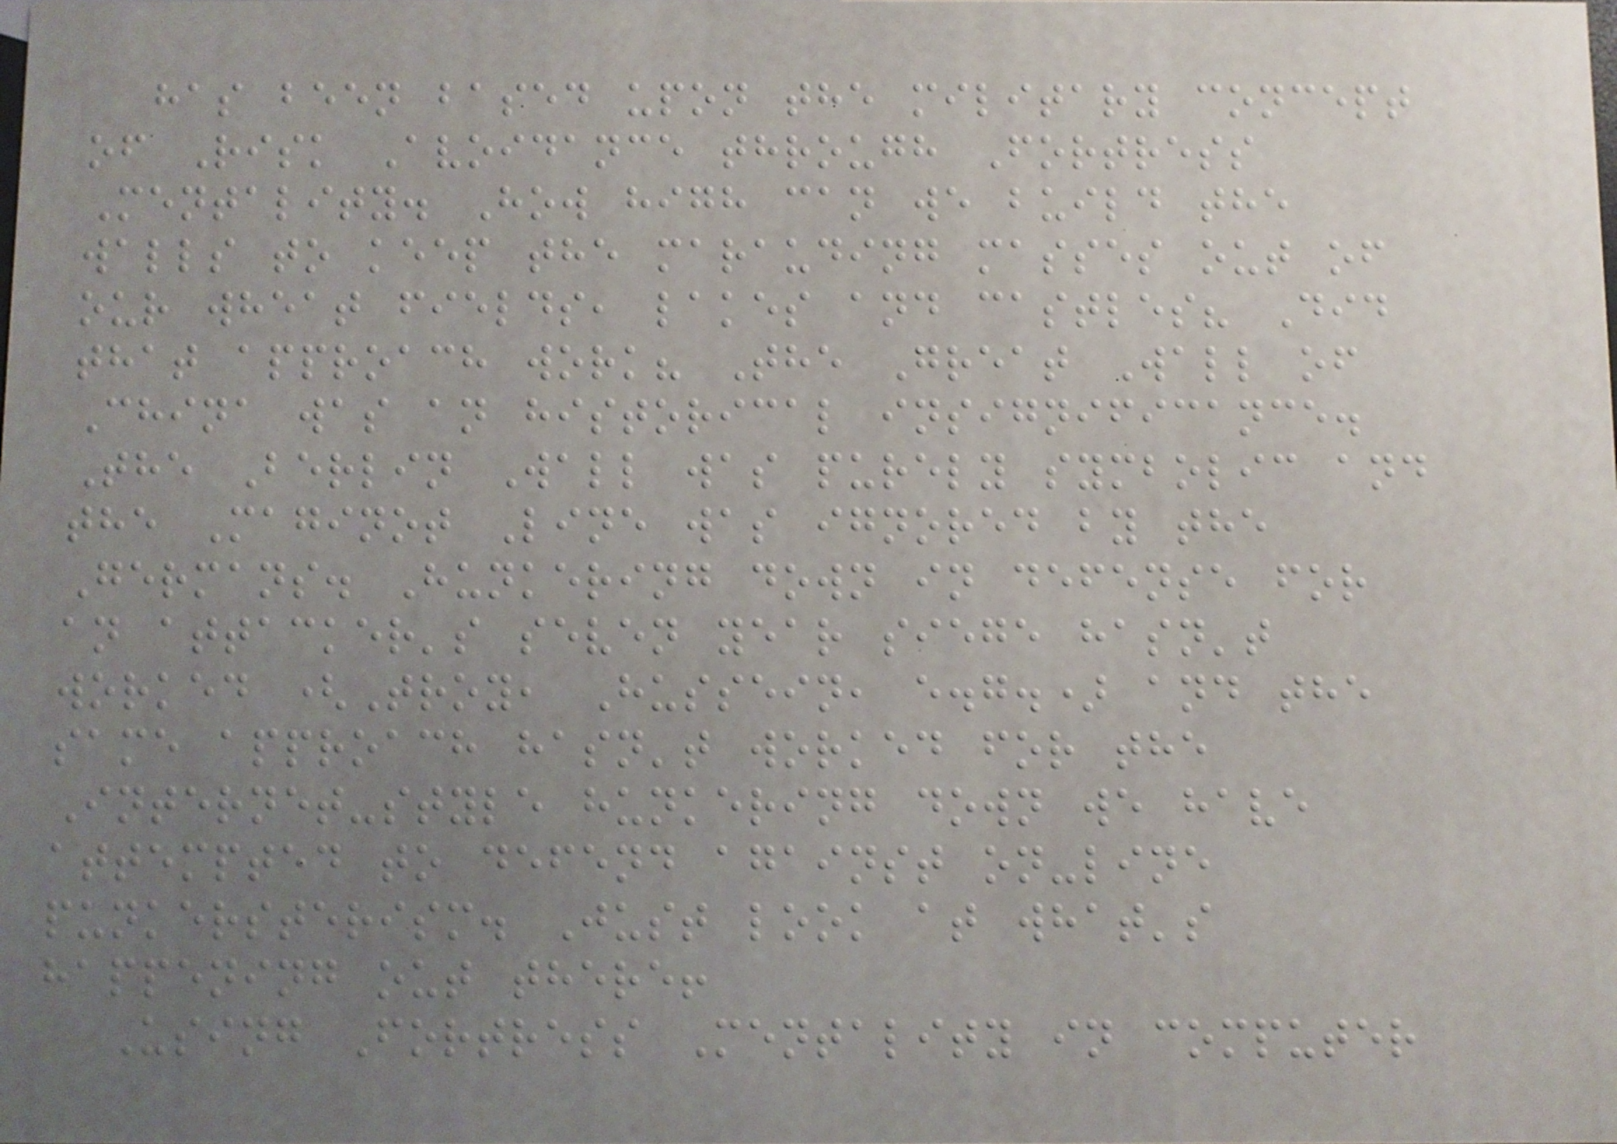has been based upon the military concept
of Risk Avoidance through Fortress
Mentality. How high can we build the
walls to keep the marauding masses out of
our wheat fields, lakes and castles? Did
that approach work? The Great Wall of
China was an historical insignificance.
The Berlin Wall was purely symbolic and
the Maginot Line was ignored by the
Germans. Hunkering down in defense for
an attacker's seven year siege hasn't
worked (Troy, Hussein, e.g.) and the
same approach hasn't worked for the
Internet-style hunkering down we have
attempted to defend against on-line
punkersterism. Just look at what's
happening out there!
Using Fortress Mentality in computer
